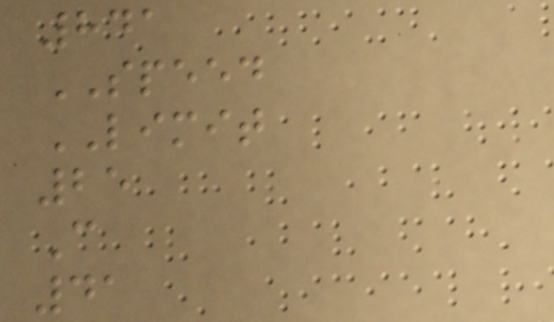841
SPEED
LIMIT
25
C
41
